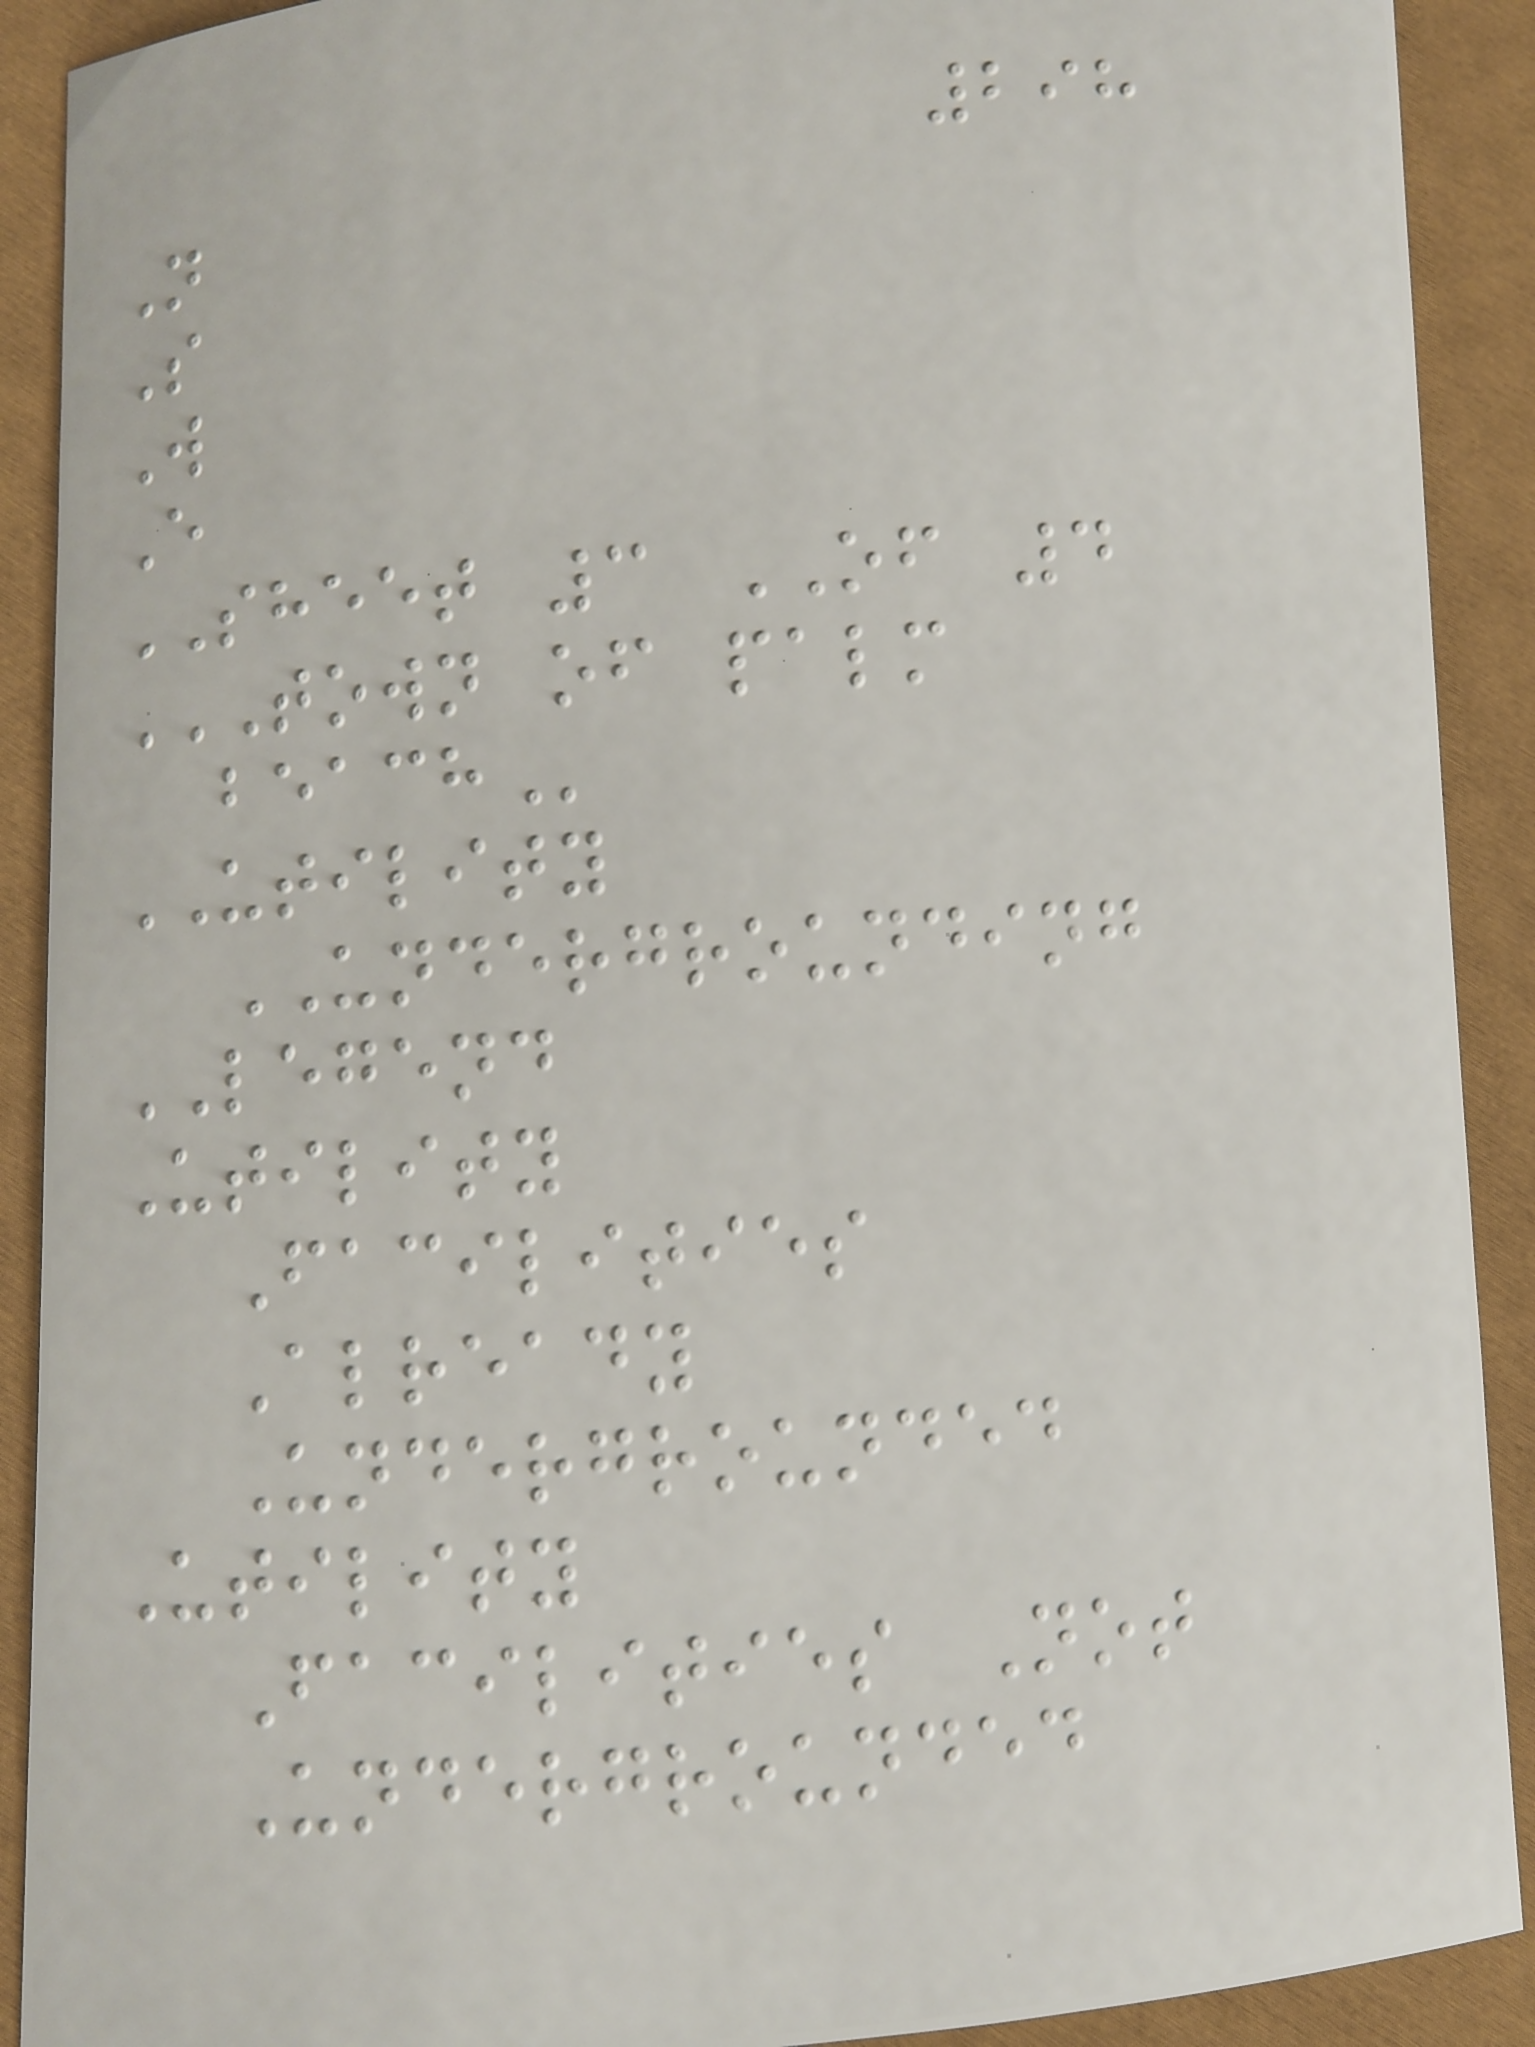298
N
S
W
E
SHEET 3 OF 4
TOWN OF PALM
BEACH
UTILITY
UNDERGROUNDING
LEGEND
Utility
Facilities
Already
Undergrounded
Utility
Facilities Not
Undergrounded
